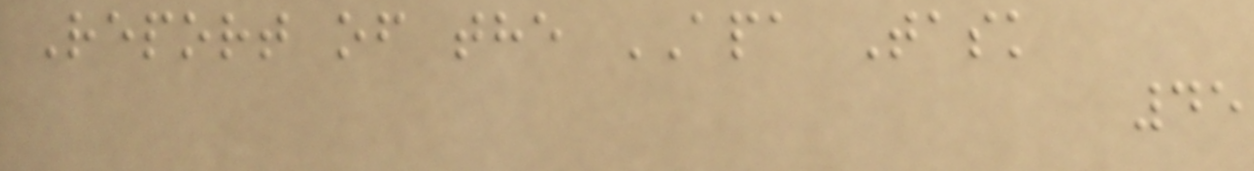Report of the APA Task
45
